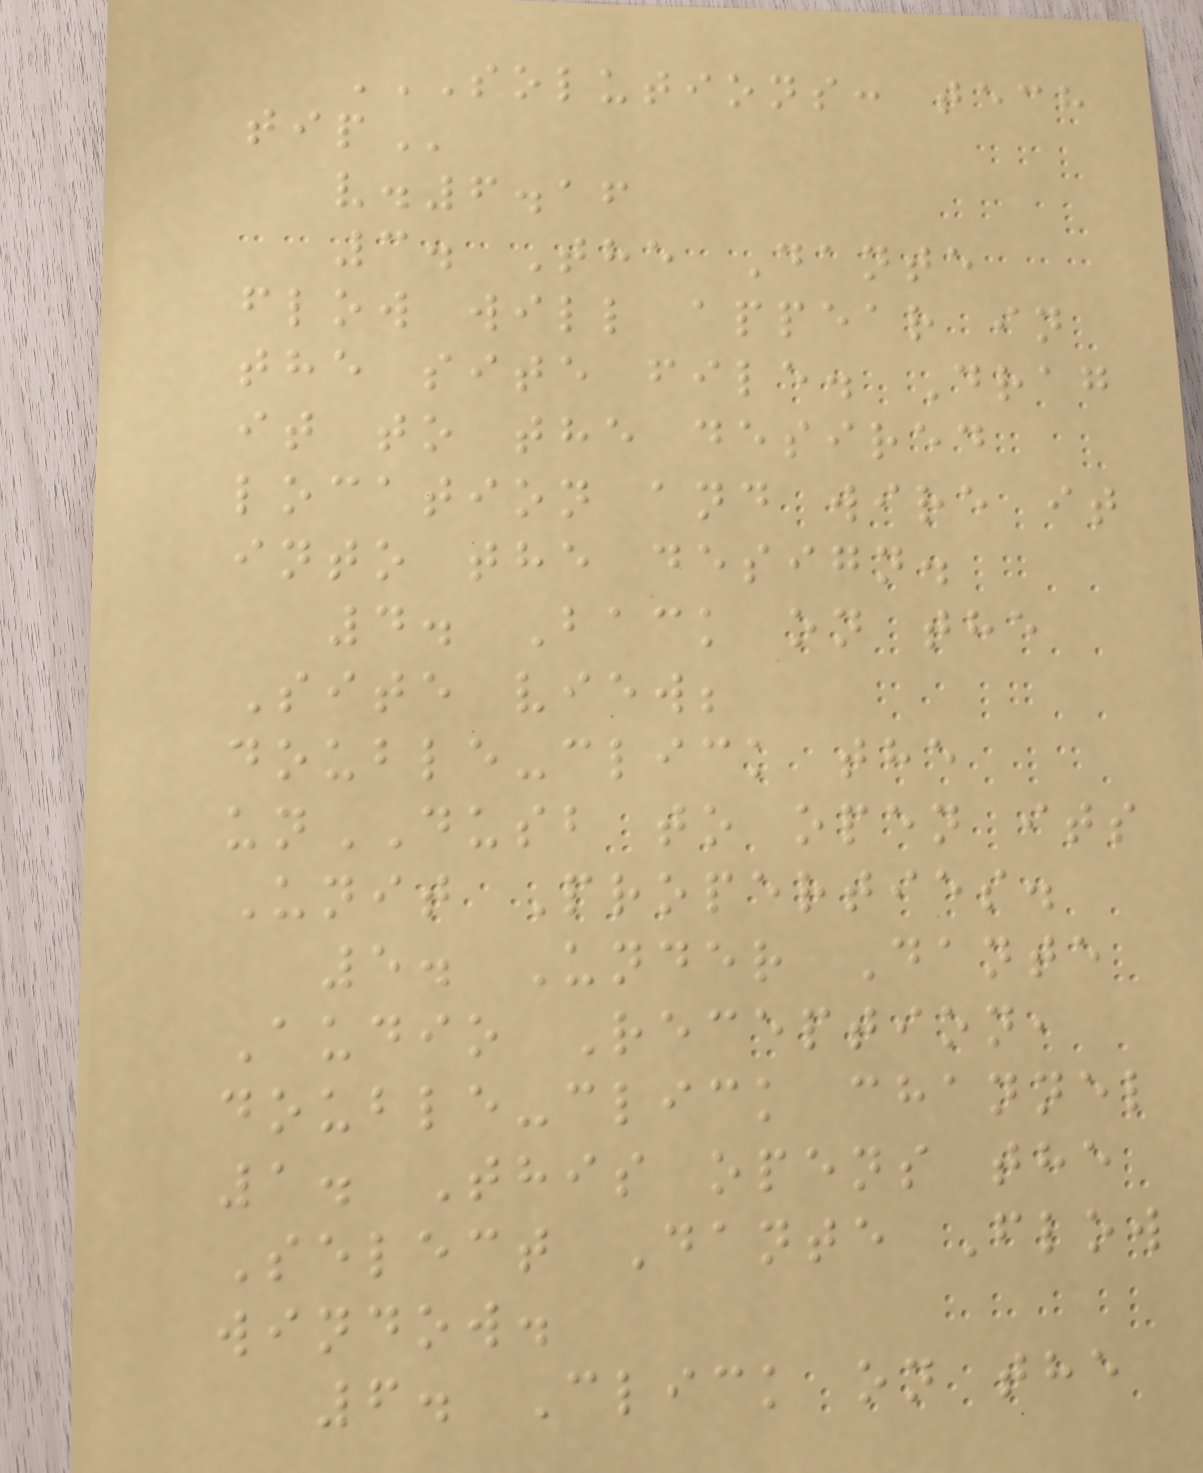SOLUTIONS: TECH
TIP
v.6.16
3. The Dante
flow will appear in
the site file. Drag
it to the desired
location and wire it
into the design.
4. Back on the
Site view;
double-click the
unDUSB to open its
Unit Properties.
5. Under Dante
Audio Reception,
double-click channel
1. This opens the
Select Dante Flow
window.
6. Click on the
